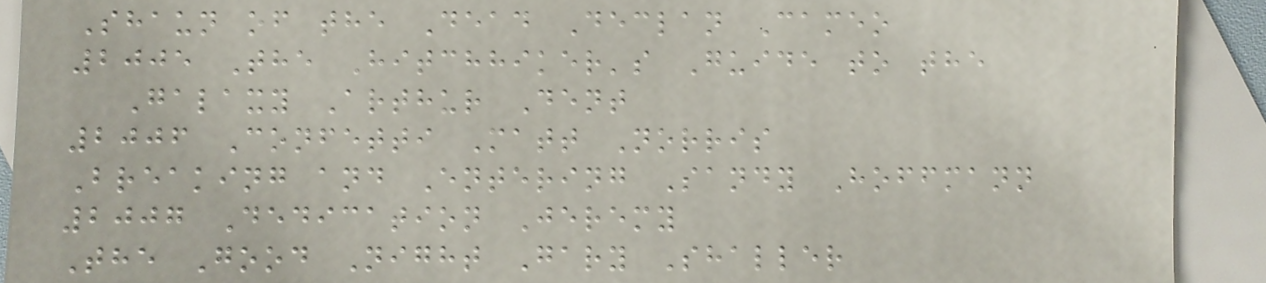Shaun of the Dead Declan Cameo
2005 The Hitchhiker's Guide to the
Galaxy Arthur Dent
2006 Confetti Matt Norris
Breaking and Entering Sandy Hoffmann
2007 Dedication Jeremy
The Good Night Gary Shaller
